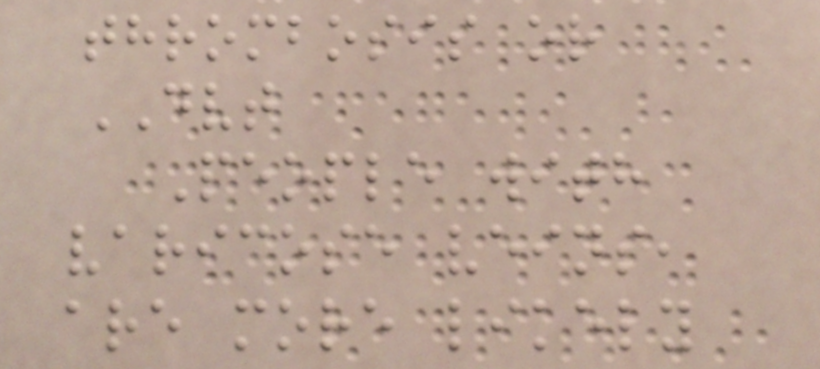thrombosis or
DVT
People with
varicose veins,
are more likely
